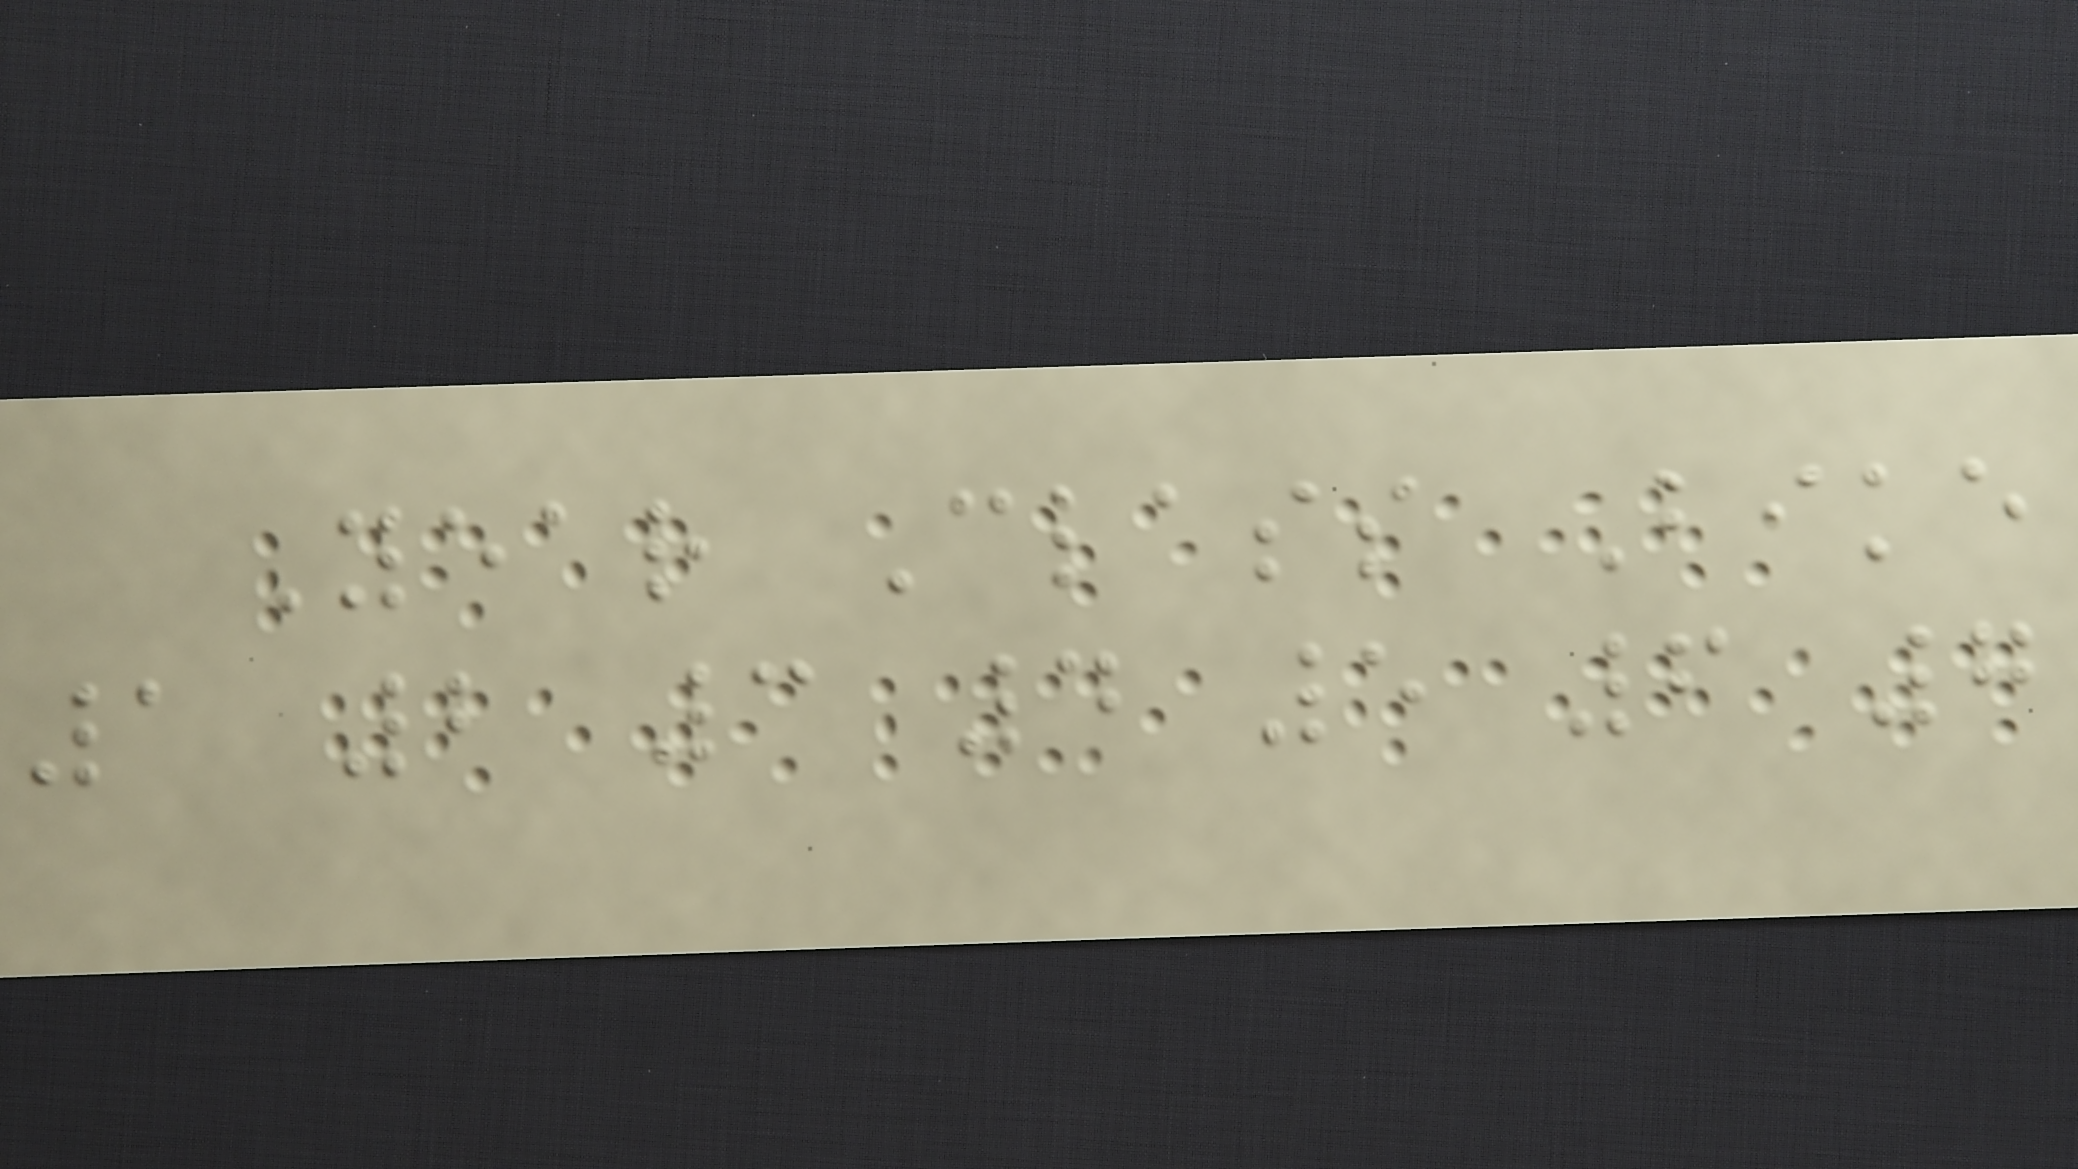Year Class Bike
1 2 3 4 5 6 7
